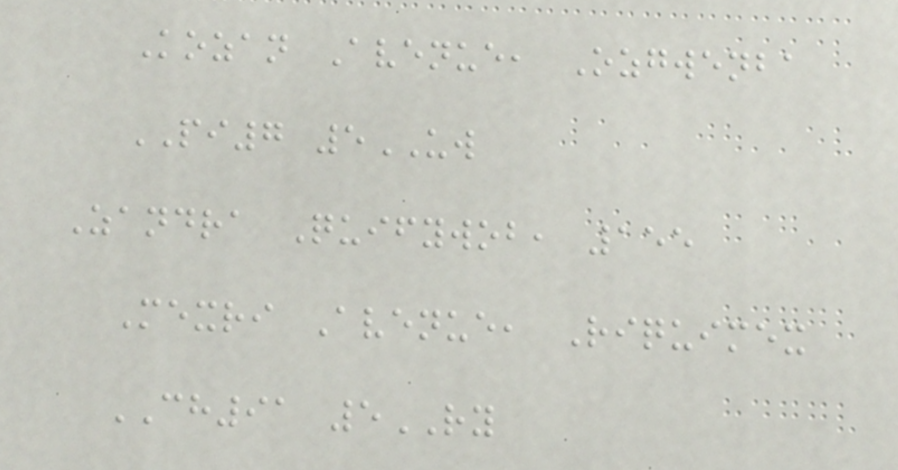Kozan Avenue, Ozgwenba
PI7 5UW
Zandra Quifywob, 155
Mexri Avenue, Riquimex
CH91 5RY
